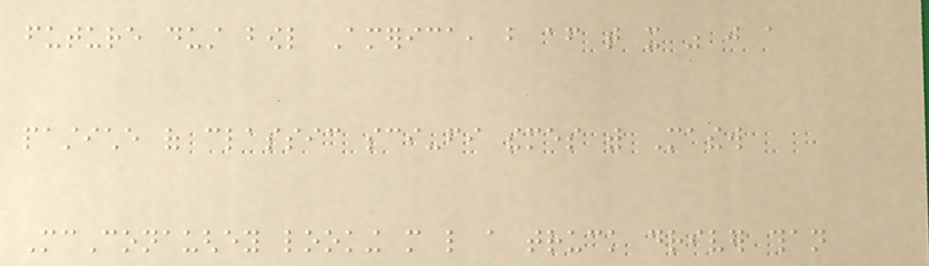future dust bowl America, but after that it was just a
pastiche of classic sci-fi themes with Mathew
McConaughey looking more like a truck driver than
